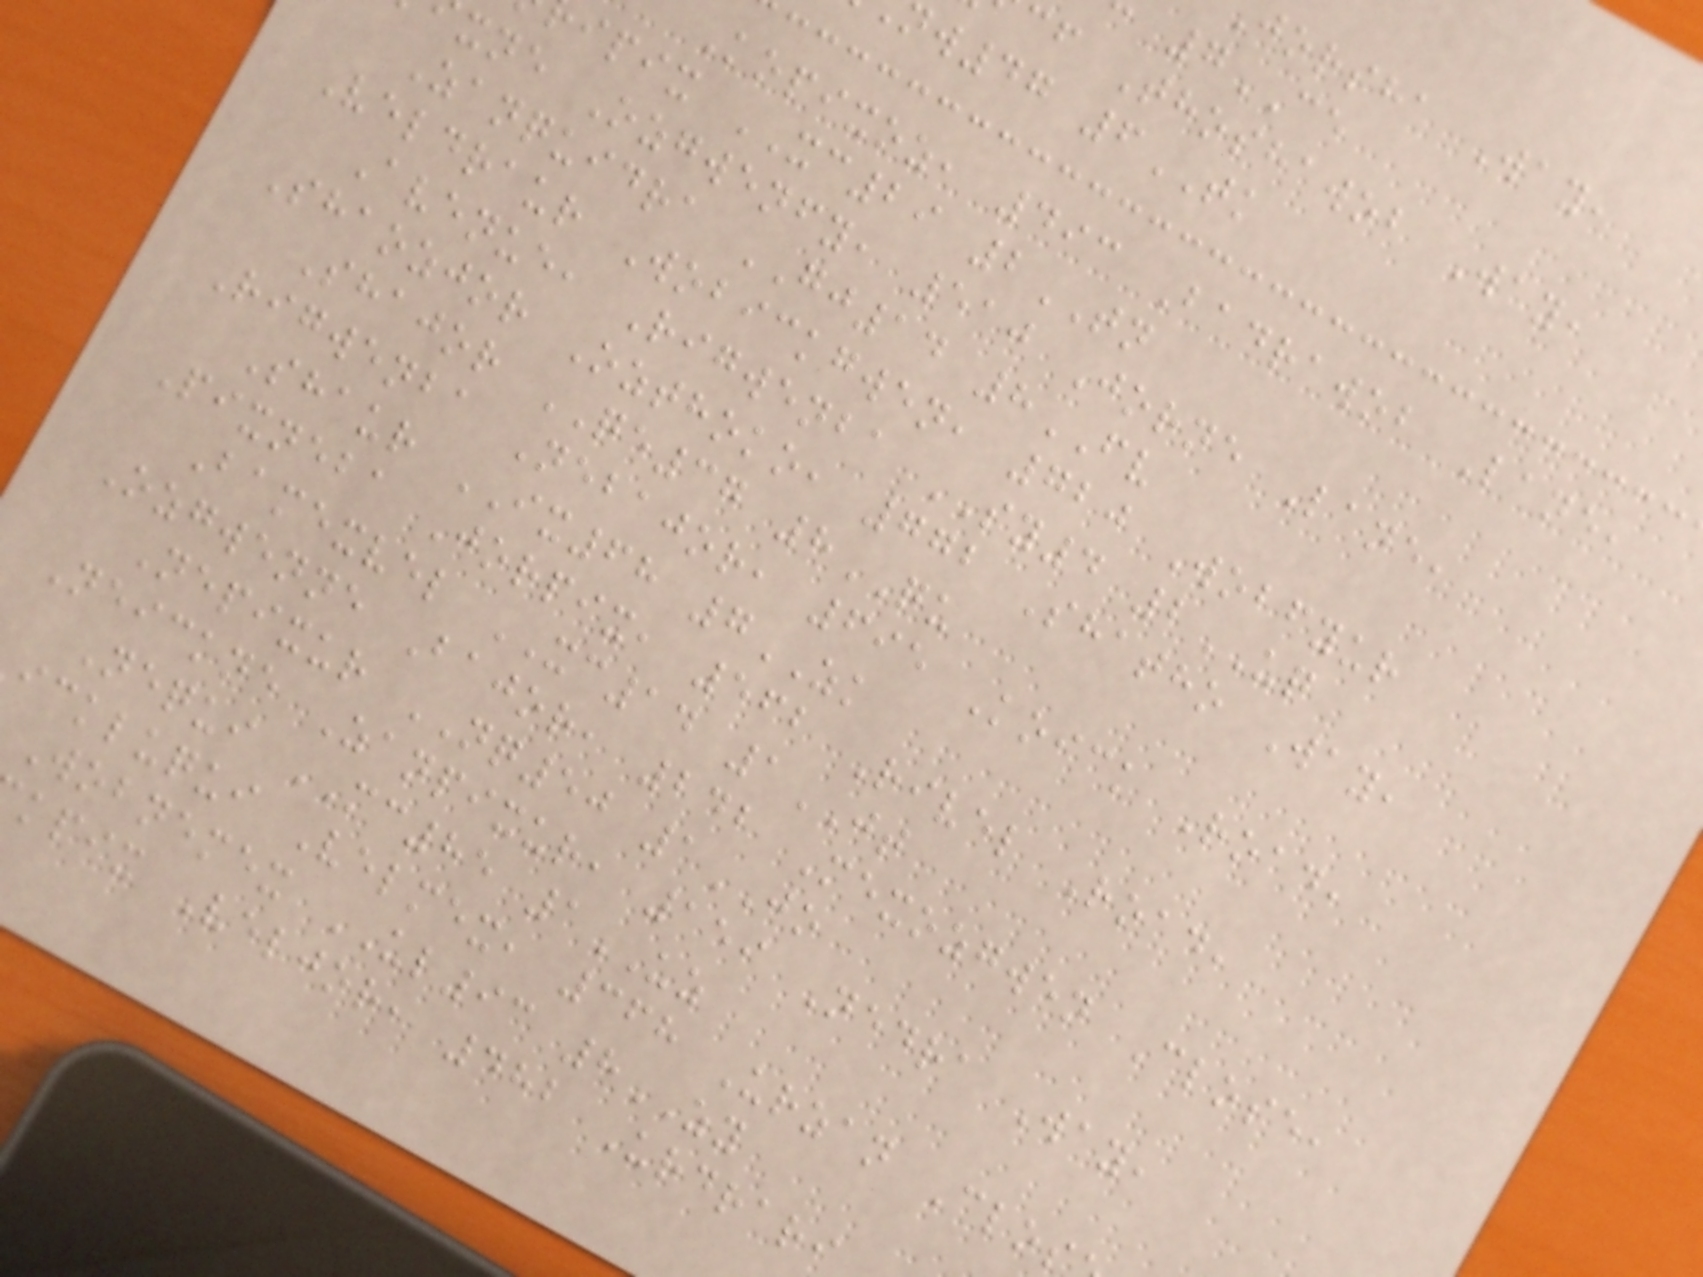jorsha Way,
cf Thoshawob Way,
nw47 6TK
Kopixoz, 493 Badrawob Lane,
ipix XC29 2TN
xne Ozgwenfy, 510 Jorne Lane,
Zanquidra GJ14 8FV
Veldraur Wobickgwen, 720 Wobfyur
Avenue, Rigwenba SY4 2UQ
Shaozjor Ozthoko, 772 Shatho Way,
Shajor QE37 8QU
Rigwenba Nebajor, 695 Koick Road,
Shaur IX68 7ZK
Pixneba Jorpix, 562 Rivel Road,
Bamexvel XC14 1JT
Ozgwenne Bajor, 242 Mexozgwen Close,
Nepixur NQ50 1JO
Neickne Zanpixur, 159 Nedra Way,
Nequi MC85 1UZ
ickluqui Velmex, 368 Urzan Clos
Wobnemex UL93 8ZY
kpix Veljor, 482 Urdrari
